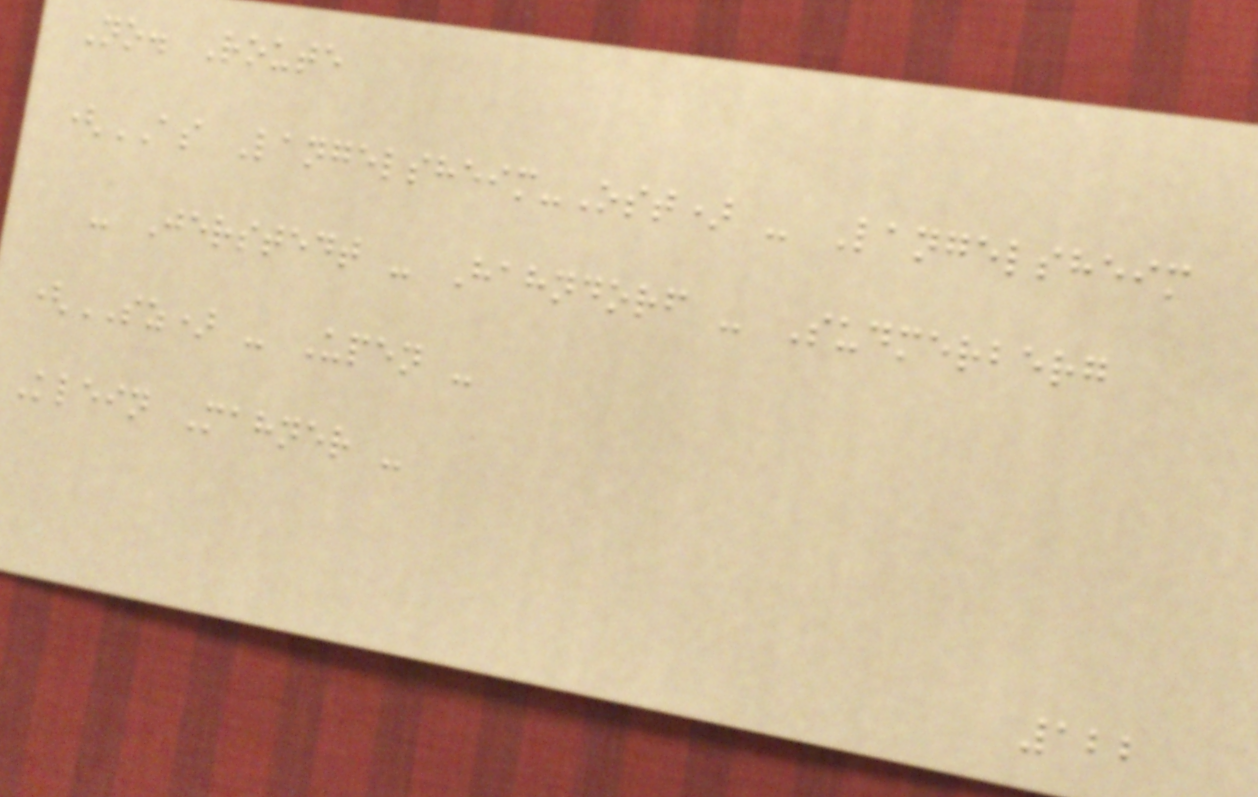No. Route
(AS Langelsheim-Ost) - Langelsheim
- Jerstedt - Hahndorf - Sudmerberg
(SZ) - Upen -
Klein Mahner -
122
